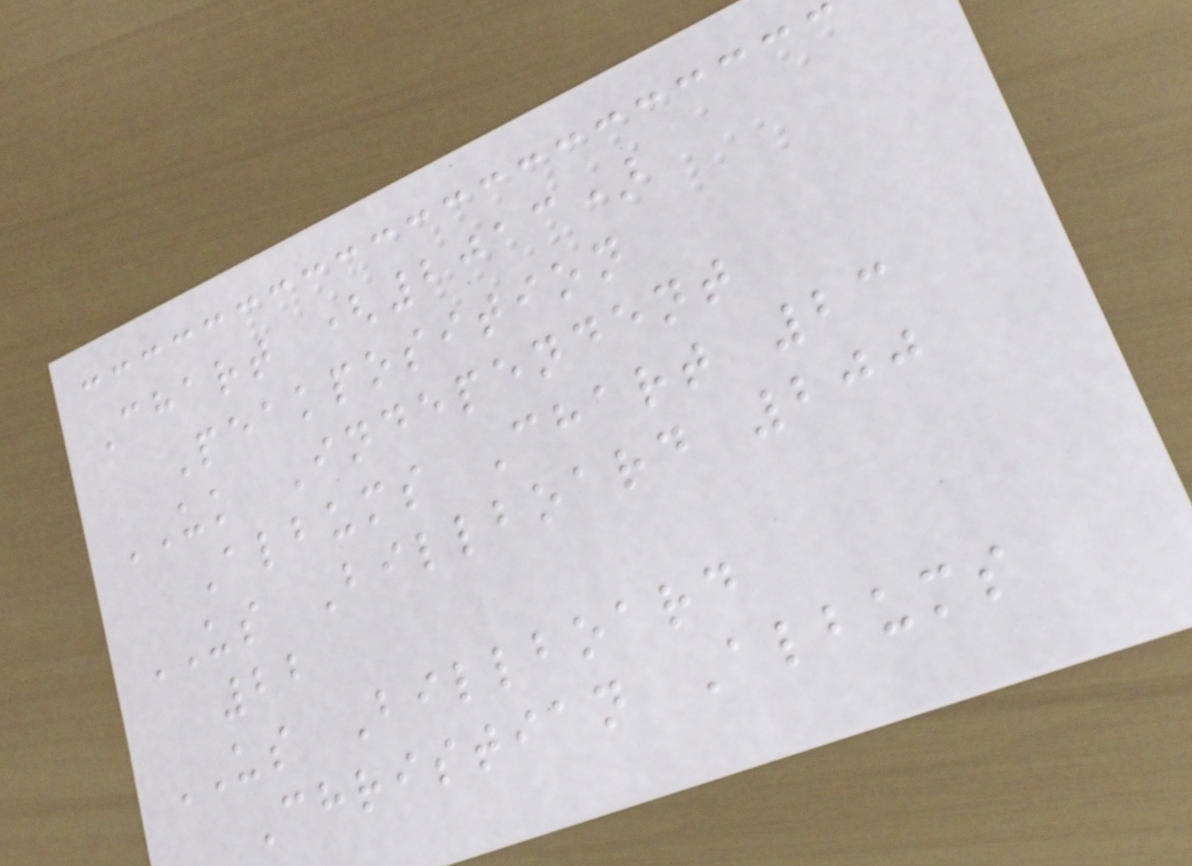Chart (2013)
Peakposition
UK Independent
Albums Chart 23
US Billboard 200
22
US Billboard
Christian Albums
